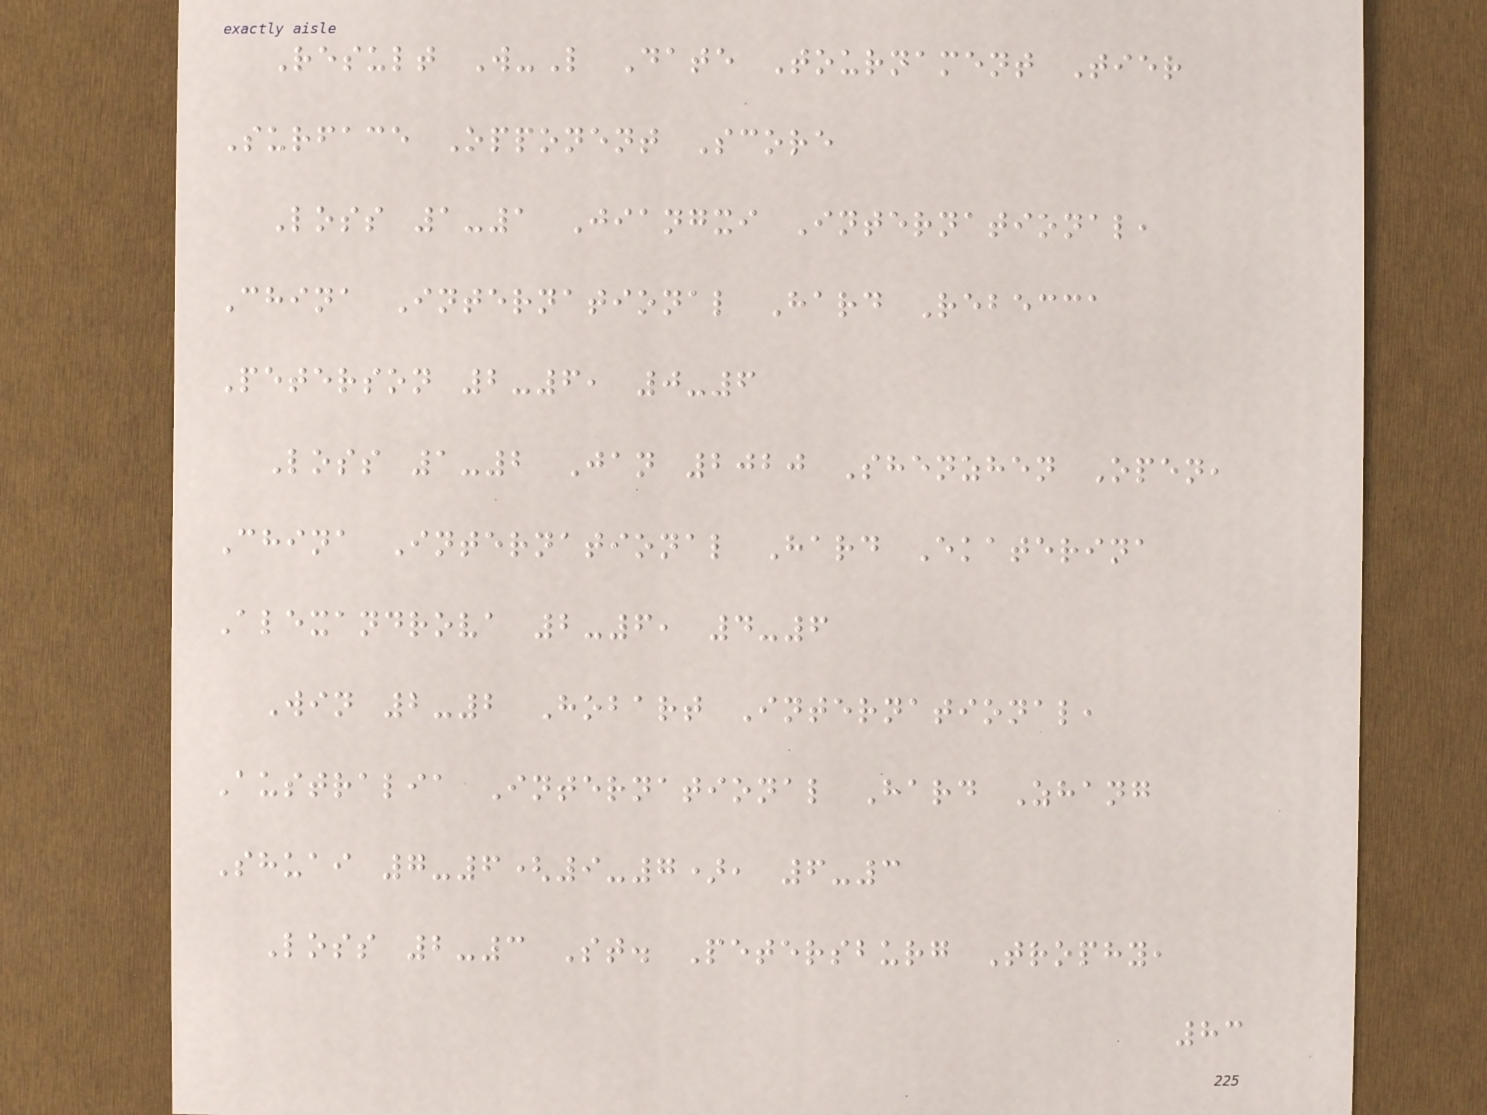Result W-L Date Tournament Tier
Surface Opponent Score
Loss 1-1 Jiangxi International,
China International Hard Rebecca
Peterson 2-6, 0-6
Loss 1-2 Jan 2020 Shenzhen Open,
China International Hard Ekaterina
Alexandrova 2-6, 4-6
Win 2-2 Hobart International,
Australia International Hard Zhang
Shuai 7-6(9-7), 6-3
Loss 2-3 St. Petersburg Trophy,
83
